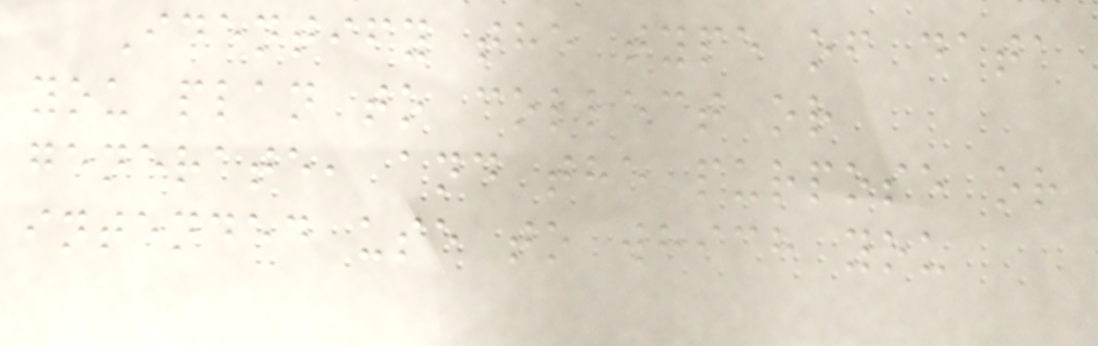Identify the type of data
you plan to collect or
generate, and the purpose or
intended use to which you
